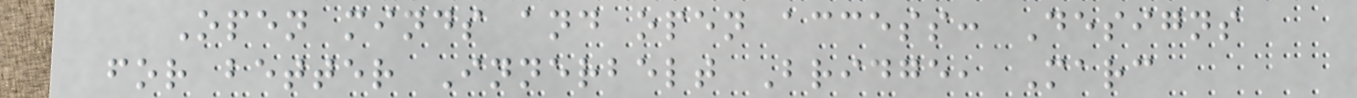Open minds and open access: Designs
for better Innerbelt Bridge, Marc
